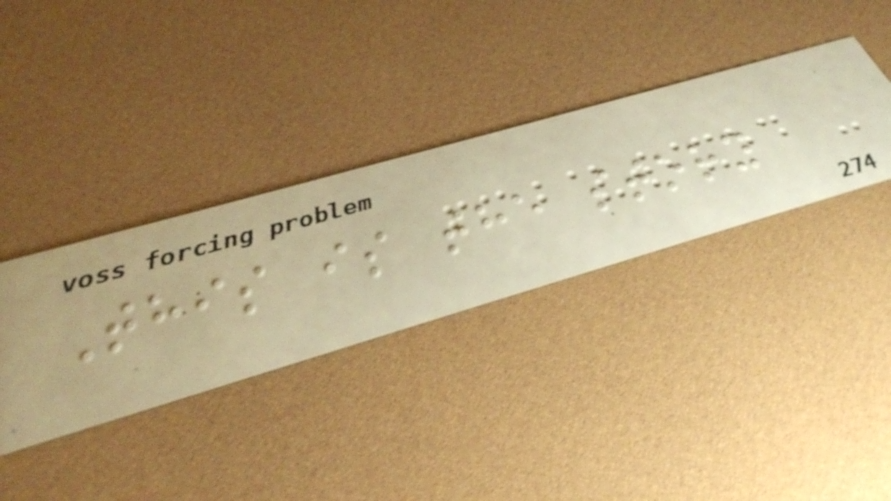This is the story
